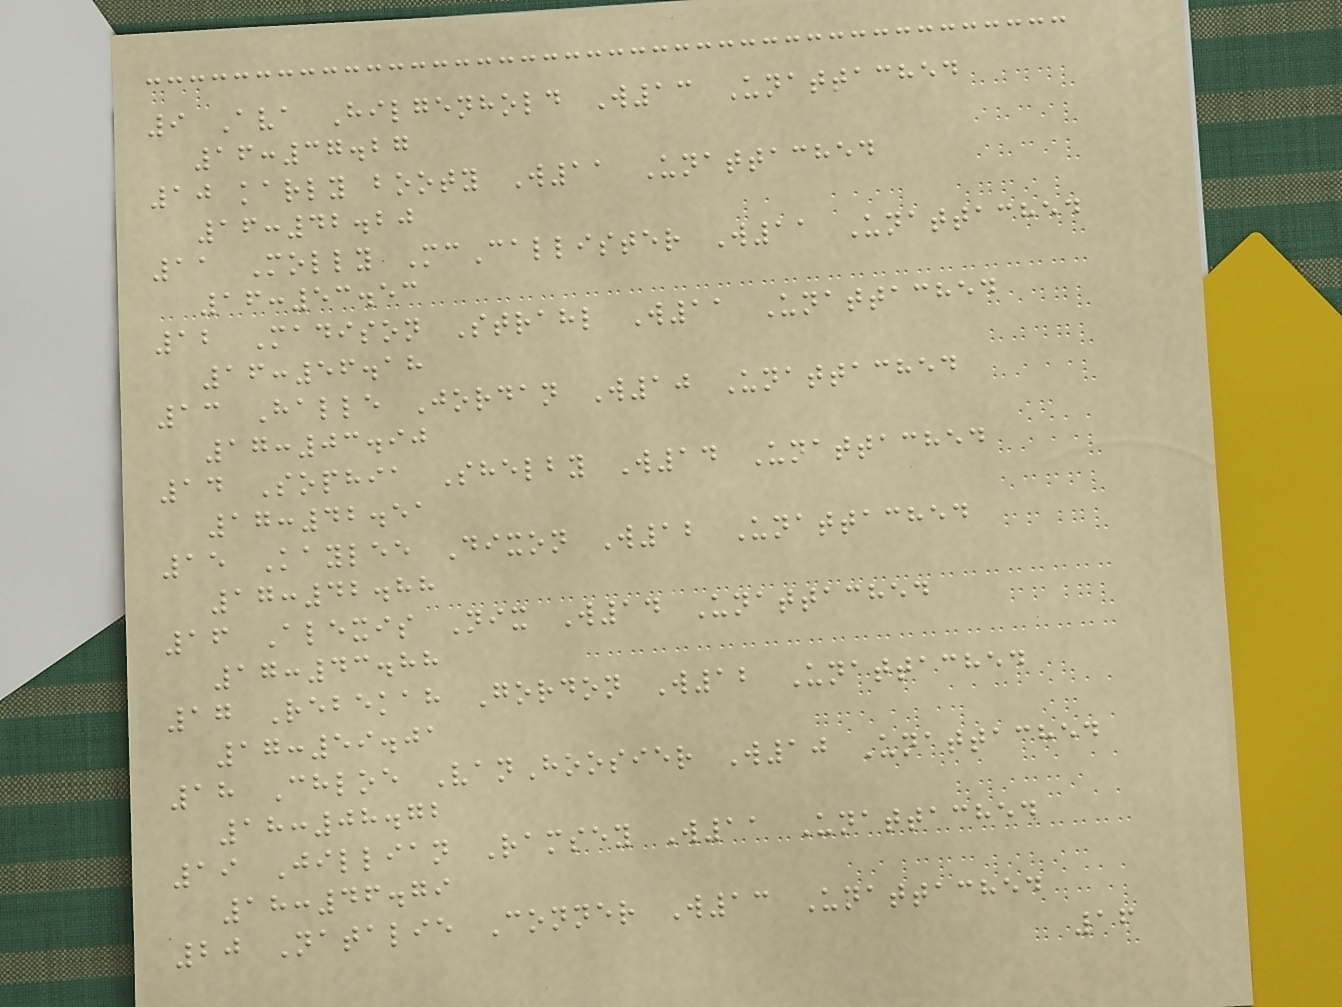9 Ava Hilgenhold W13 Unattached
16:37.27
10 karly booty W11 Unattached
16:42.20
11 Molly McCallister W11 Unattached
16:53.53
12 Madison Strahl W11 Unattached
16:56.18
13 Halle Jordan W10 Unattached
17:03.90
14 Sophia Shelby W14 Unattached
17:42.51
15 Kaylee Dixon W12 Unattached
17:42.88
16 Alexis Nix W14 Unattached
17:43.88
17 Rebekah Gordon W12 Unattached
17:59.01
18 Chloe VanHoosier W10 Unattached
18:08.72
19 Jillian Ramsey W11 Unattached
18:46.79
20 Natalie Conner W13 Unattached
16
